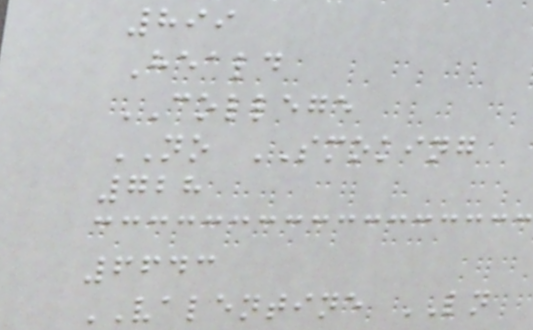899
Heald
COLLEGE
NO SMOKING
728
6643
VALENTINE LN
